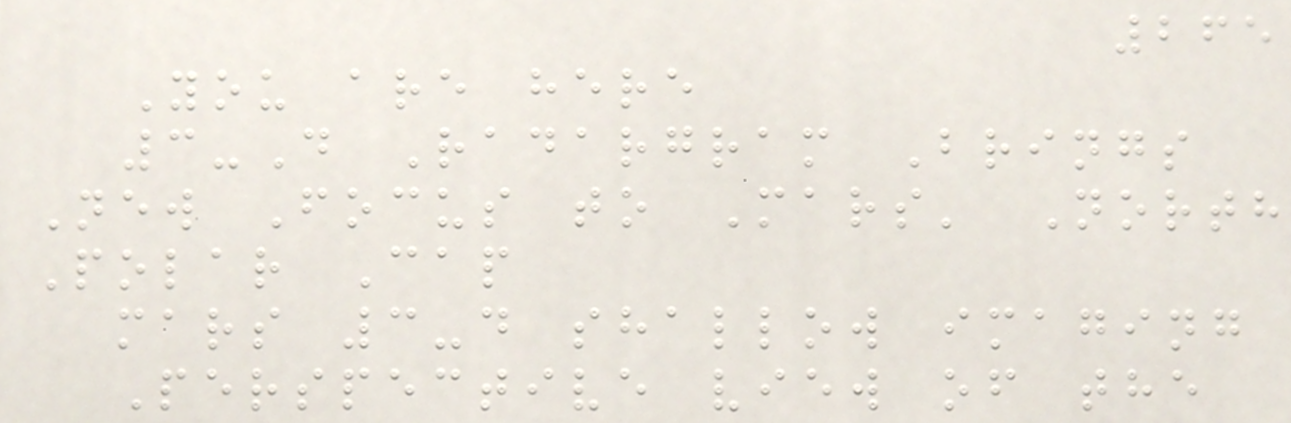265
You are here
3-D Radargram Brings
New Focus to Mars' North
Polar Cap
mars 3-d shallow imaging
Perspective view of the
